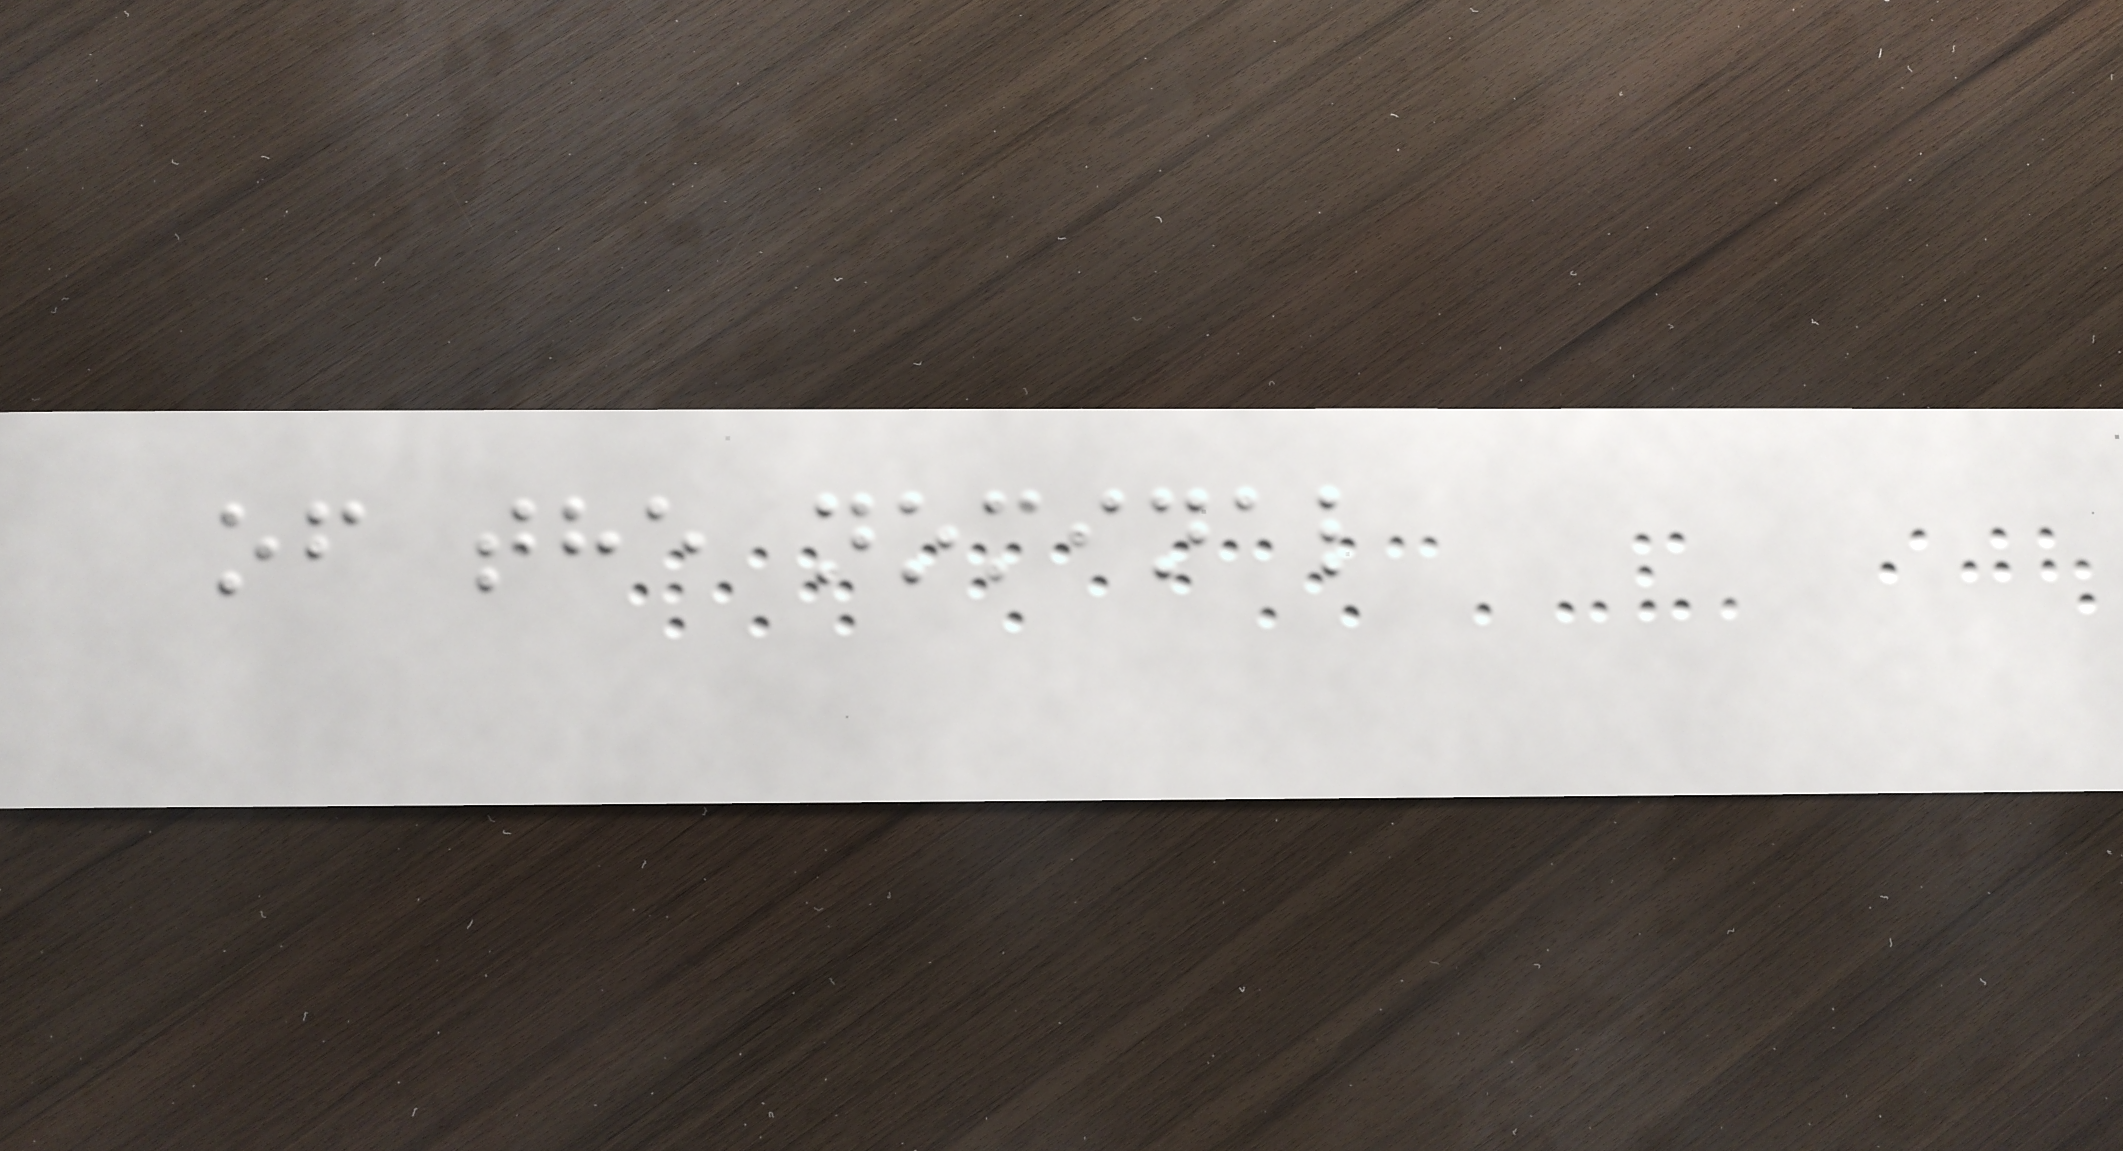of the nominal
